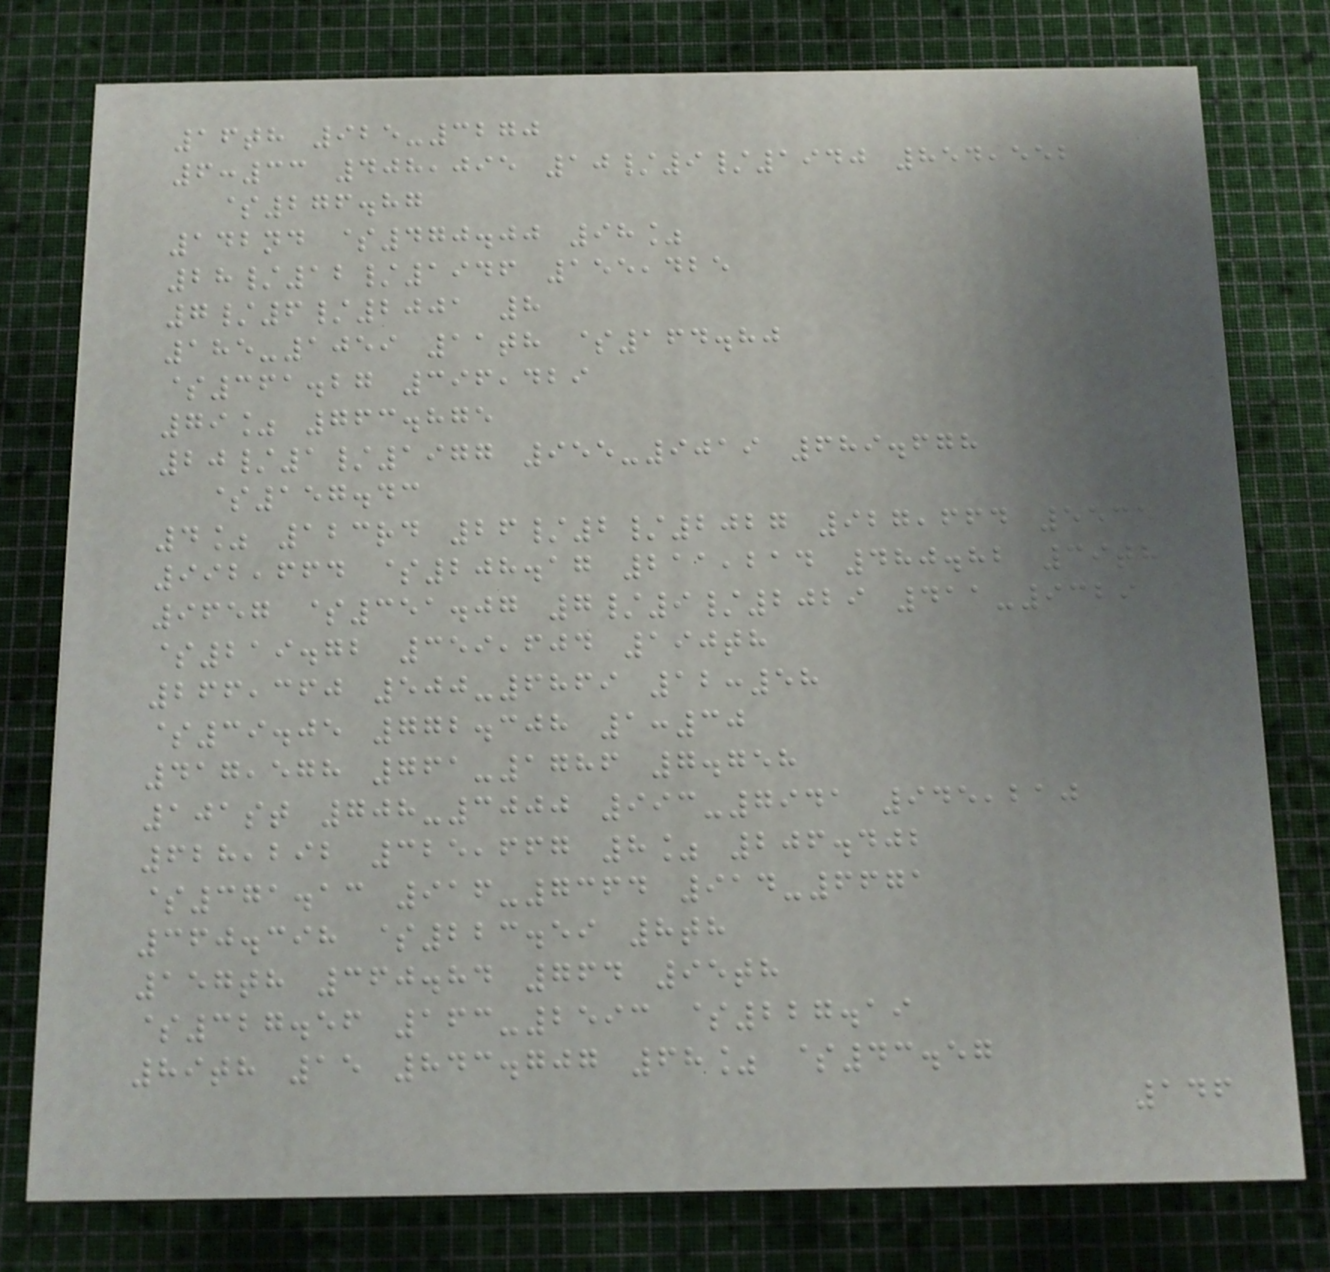16th 925-3270
6:33 408,095 10/9/1940 854,552
$276.87
142nd $470.00 98%
28/12/1946 155,425
7/6/2001 8
185-1059 11th $164.80
$361.27 396,429
79% 763.875
20/1/1977 955-9019 689.678
$157.43
4% 123rd 26/2/2027 927,664 5535
992,664 $208.17 211,214 480.82 39th
9657 $351.07 7/9/2029 411-9329
$219.72 359,604 190th
266,360 500-6869 12:58
$39.05 772.308 1:30
417,578 761-1786 7.758
101st 708-3000 993-7941 945,210
628,292 325,667 8% 206.402
$371.13 916-7364 914-6671
360.398 $223.59 8th
157th 360.84 764 95th
$327.56 163-2593 $227.19
89th 15 843.707 68% $43.57
146
